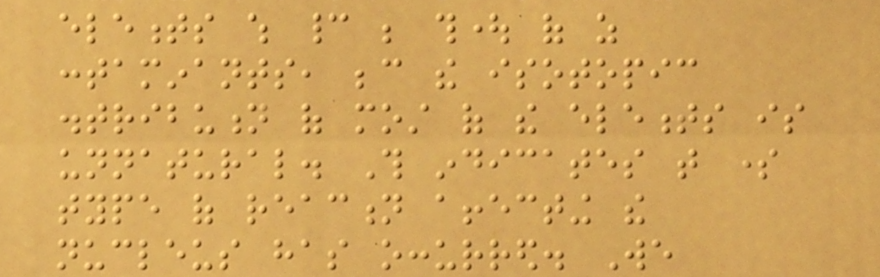elements which cannot be thought of as
contaminants, because the isotopic
distribution of most of the elements is
unnatural. This indicates that some
type of reaction affecting the
nucleus has occurred. We
